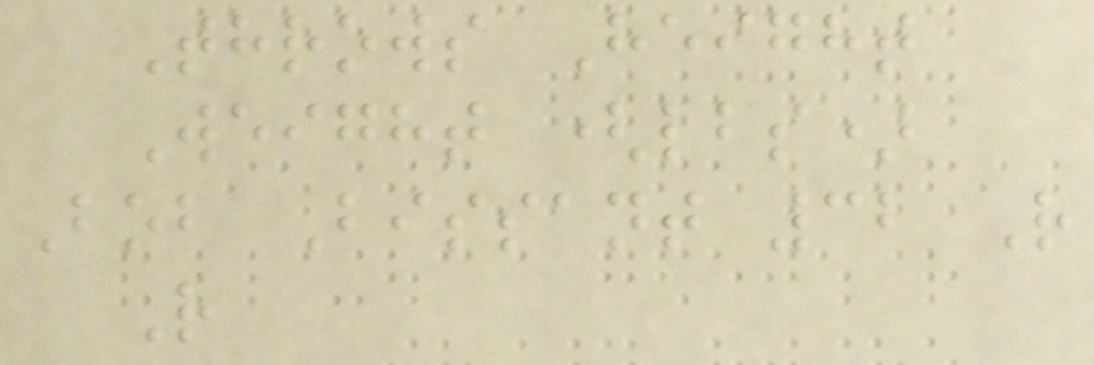Throws Height
Weight (lbs)
Bob Bissant 32 R
R
